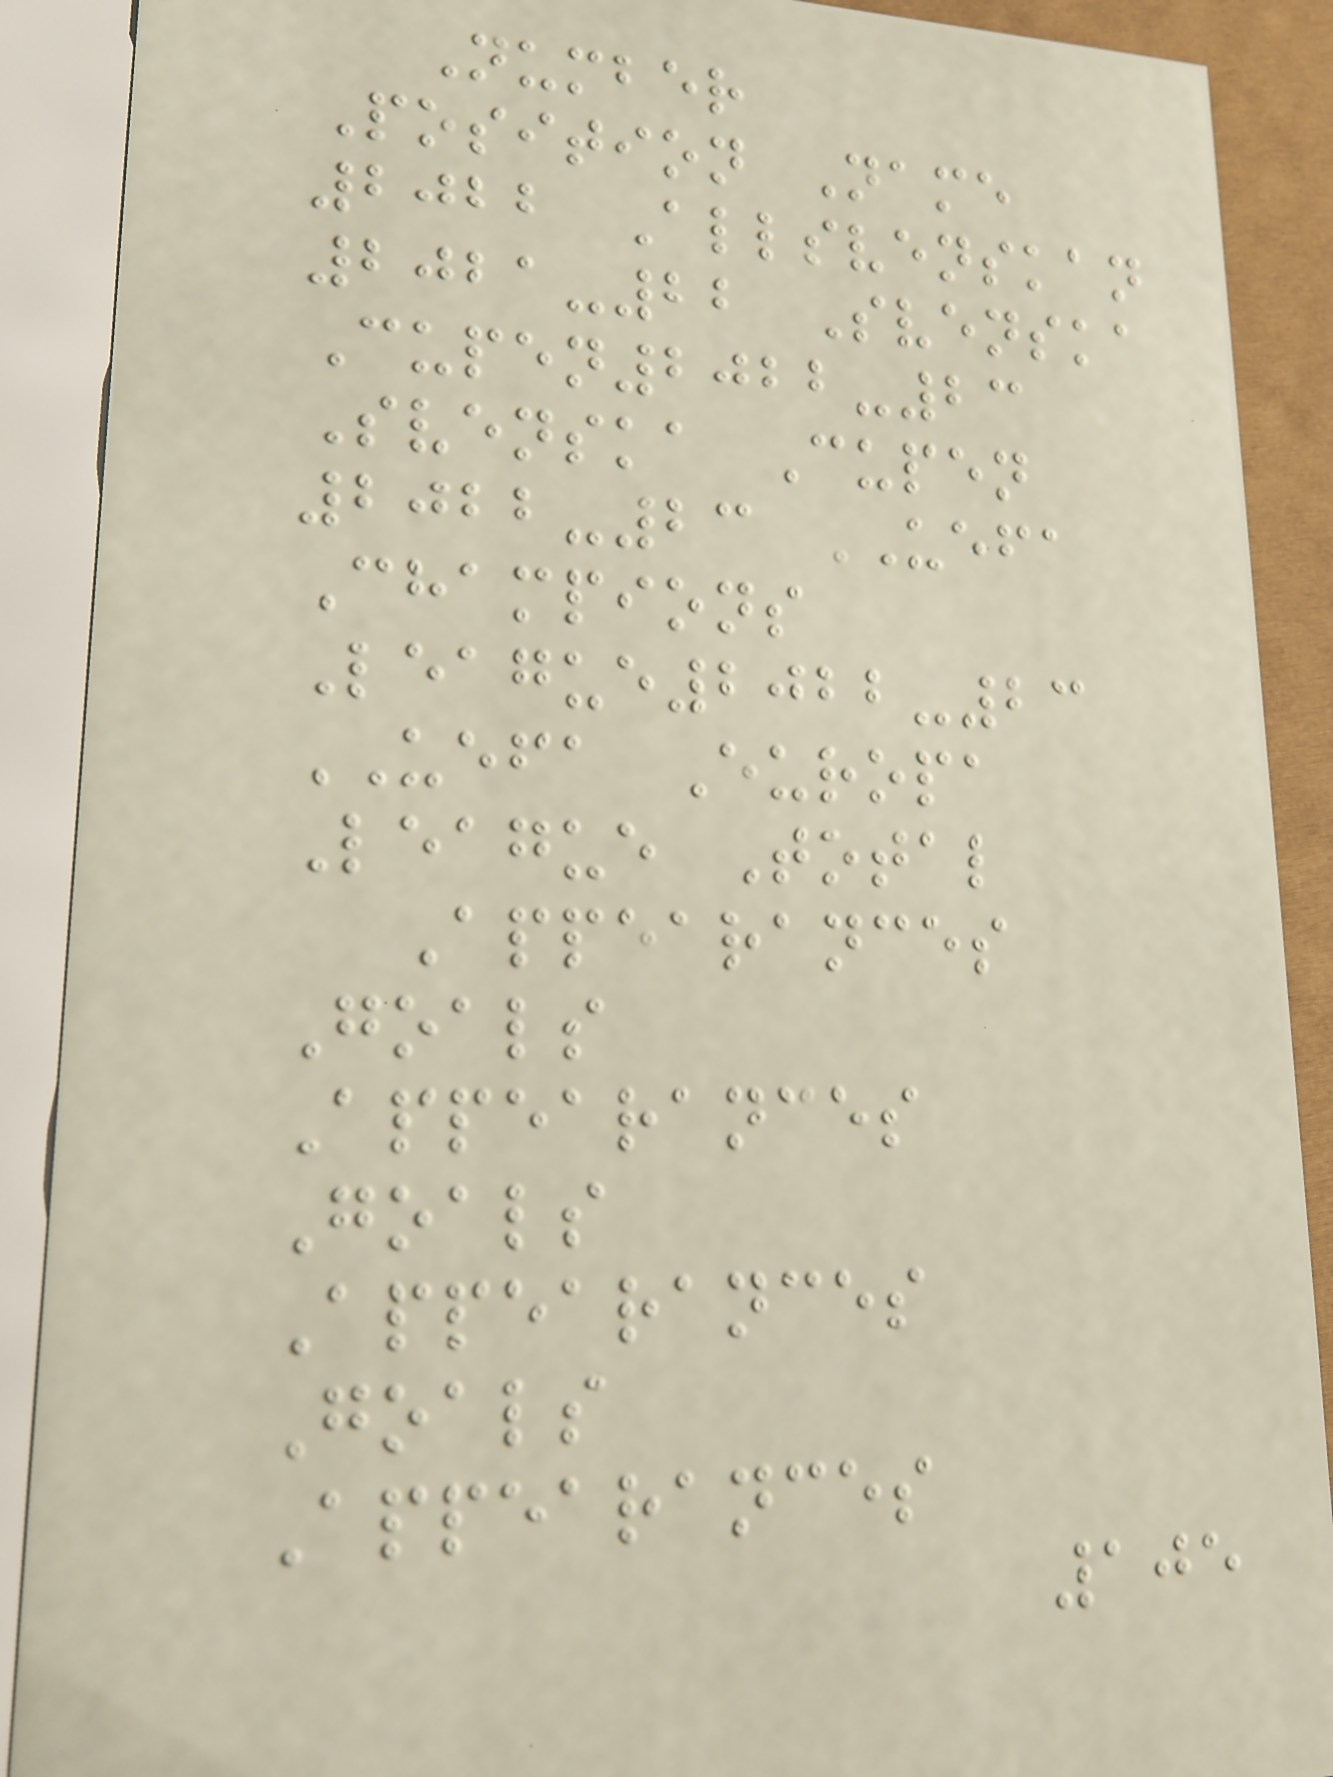Number
Position Name
2022 Allsvenskan
2021-22 Svenska
Cupen2022-23
Svenska Cupen
2022-23 UEFA
Champions
League2022-23
UEFA Europa
League Total
Appearances
Goals
Appearances
Goals
Appearances
Goals
Appearances
105
